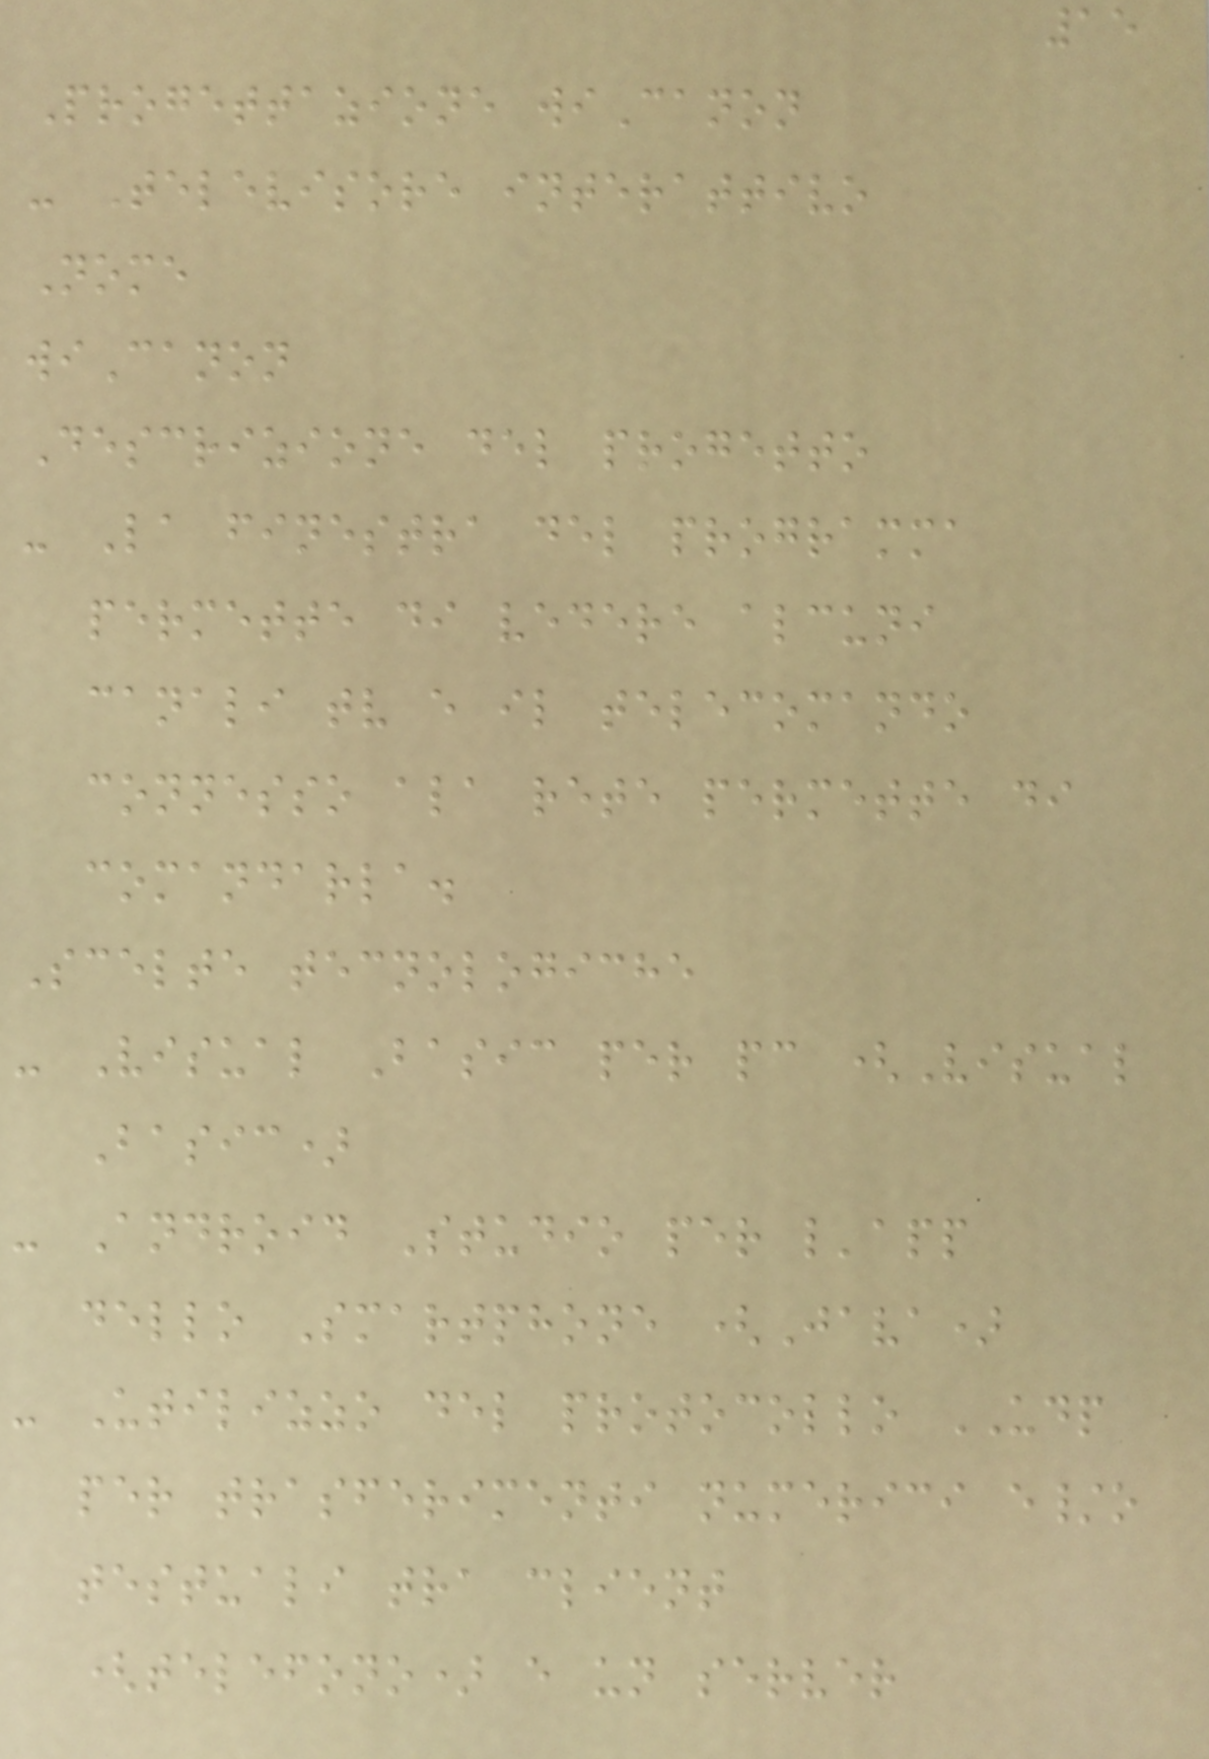15
Progettazione wiCanon
- Televisore interattivo
Nome
wiCanon
Descrizione del progetto
- La finestra del programma
permette di vedere alcuni
canali tv e il telecomando
connesso ala rete permette di
comandarla.
Scelte tecnologiche
- Visual Basic per pc (Visual
Basic)
- Android Studio per l'app
dello Smartphone (Java)
- Utilizzo del protocollo UDP
per trasferimenti numerici e/o
testuali tra client
(telefono) e un server
